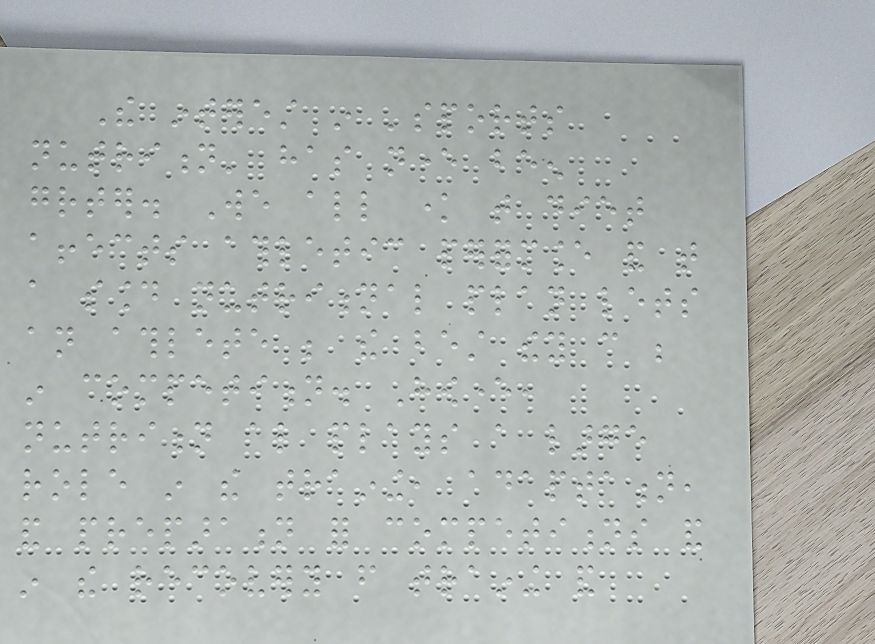The interest in 'sports
nutrition' has never been
greater. We all know that diet
affects athletic performance and that
a sound nutritional plan lets
an athlete be the best they can be
in competition. However,
nutrition also plays a large
role in the training, adaptation,
and preparation for competitions and
in the recovery from training and
